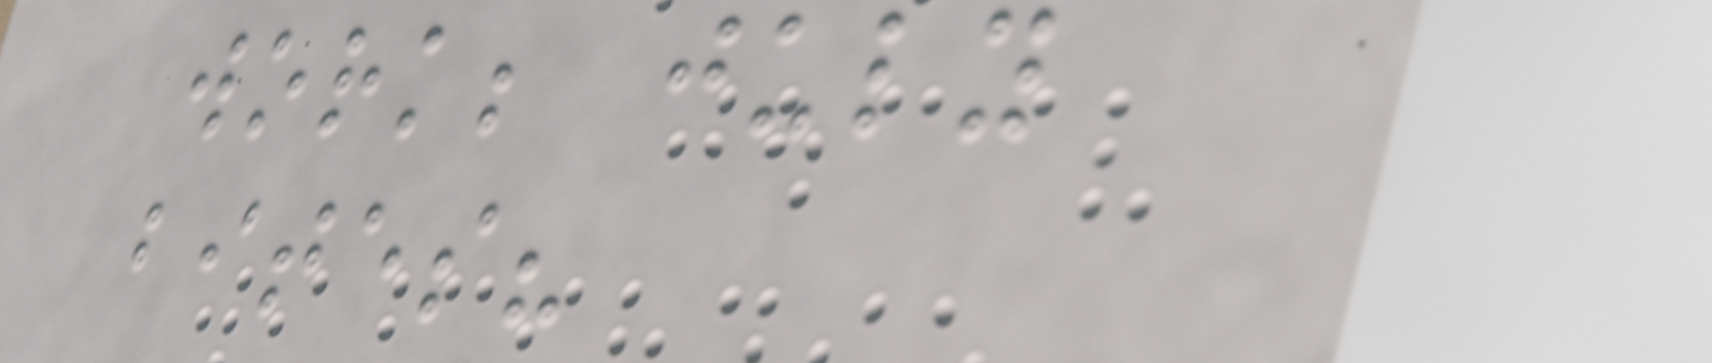work; july
bites?
